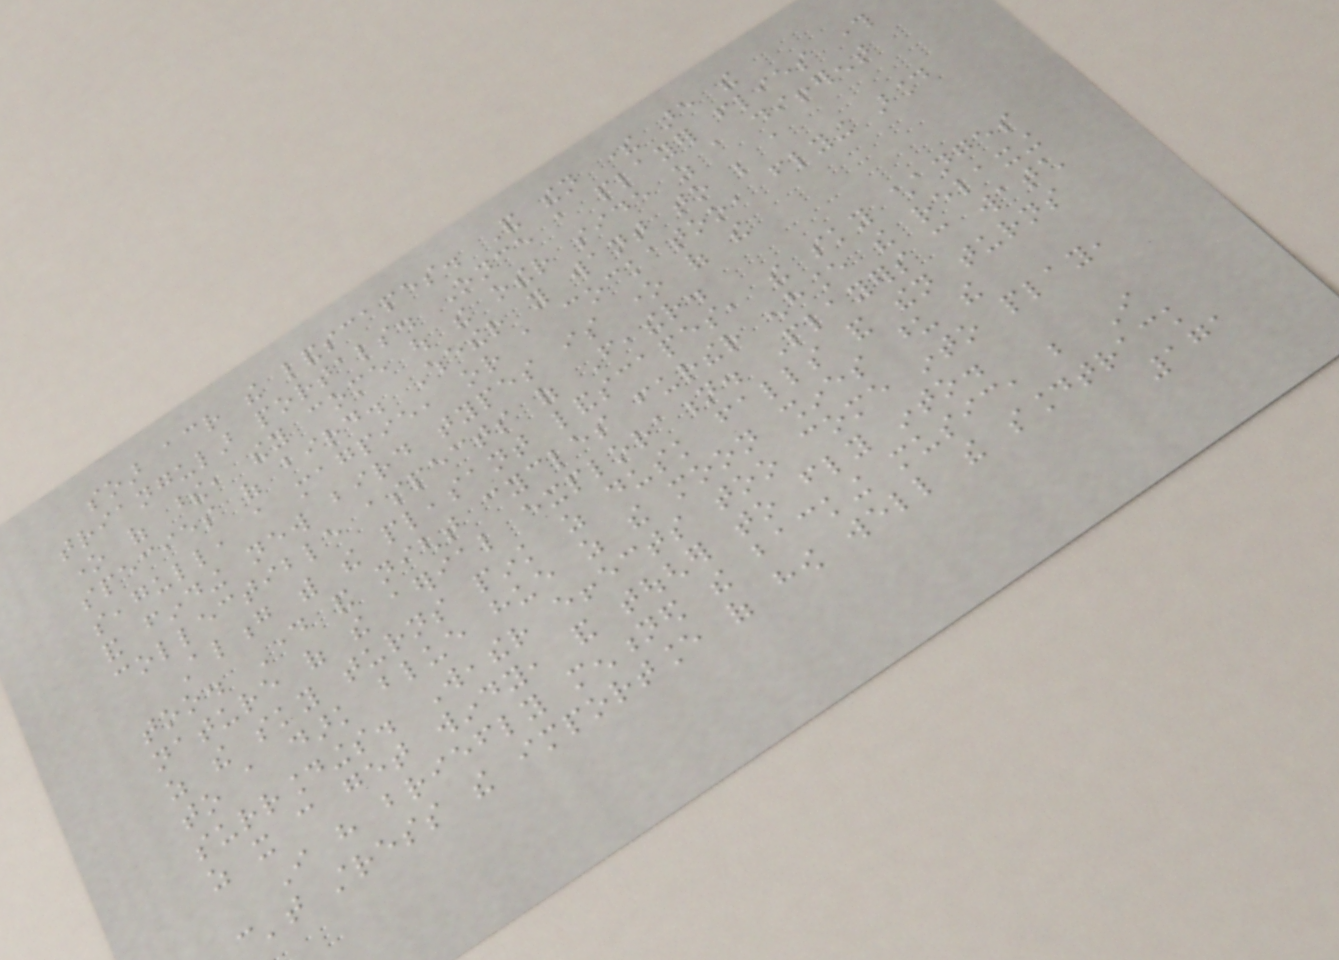soar across the landscapes. And then there are the
triangular portals. Once a player flies through
one of these, they come out the other side as a different
species of bird. Whether you want to be a
seagull, a magpie, or a cockatoo, flying around
and finding new bird types is one of the
collectible aspects of Feather.
Along with the pleasant landscapes, the sky changes
too. Day and night cycles further enhance the relaxing
nature of the aerial exploration. Players can watch
as the sky turns pink as dusk falls and then turns
to a dark blue hue as the moon shines upon the
surroundings. Weather effects too come into play,
as it can get windy, and tougher to fly into.
I have briefly mentioned the backing music, but I
can't stress the importance of how well the soundtrack
171
